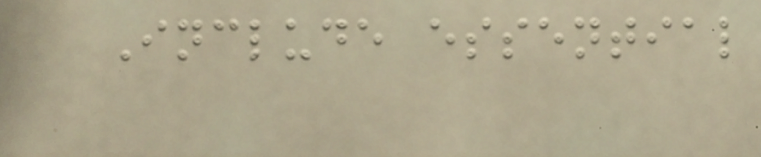Include essential
